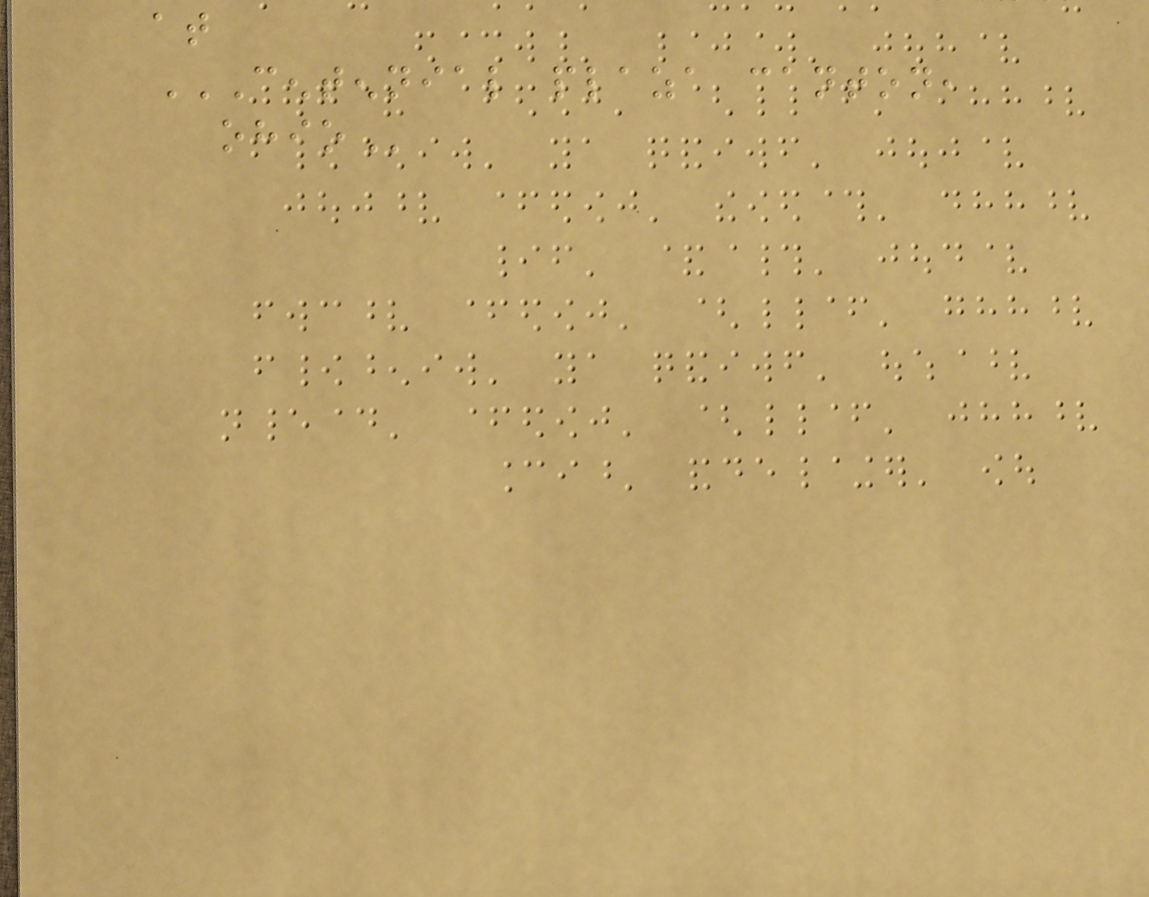at
CENTENNIAL PLAZA CANTON,
OHIO
